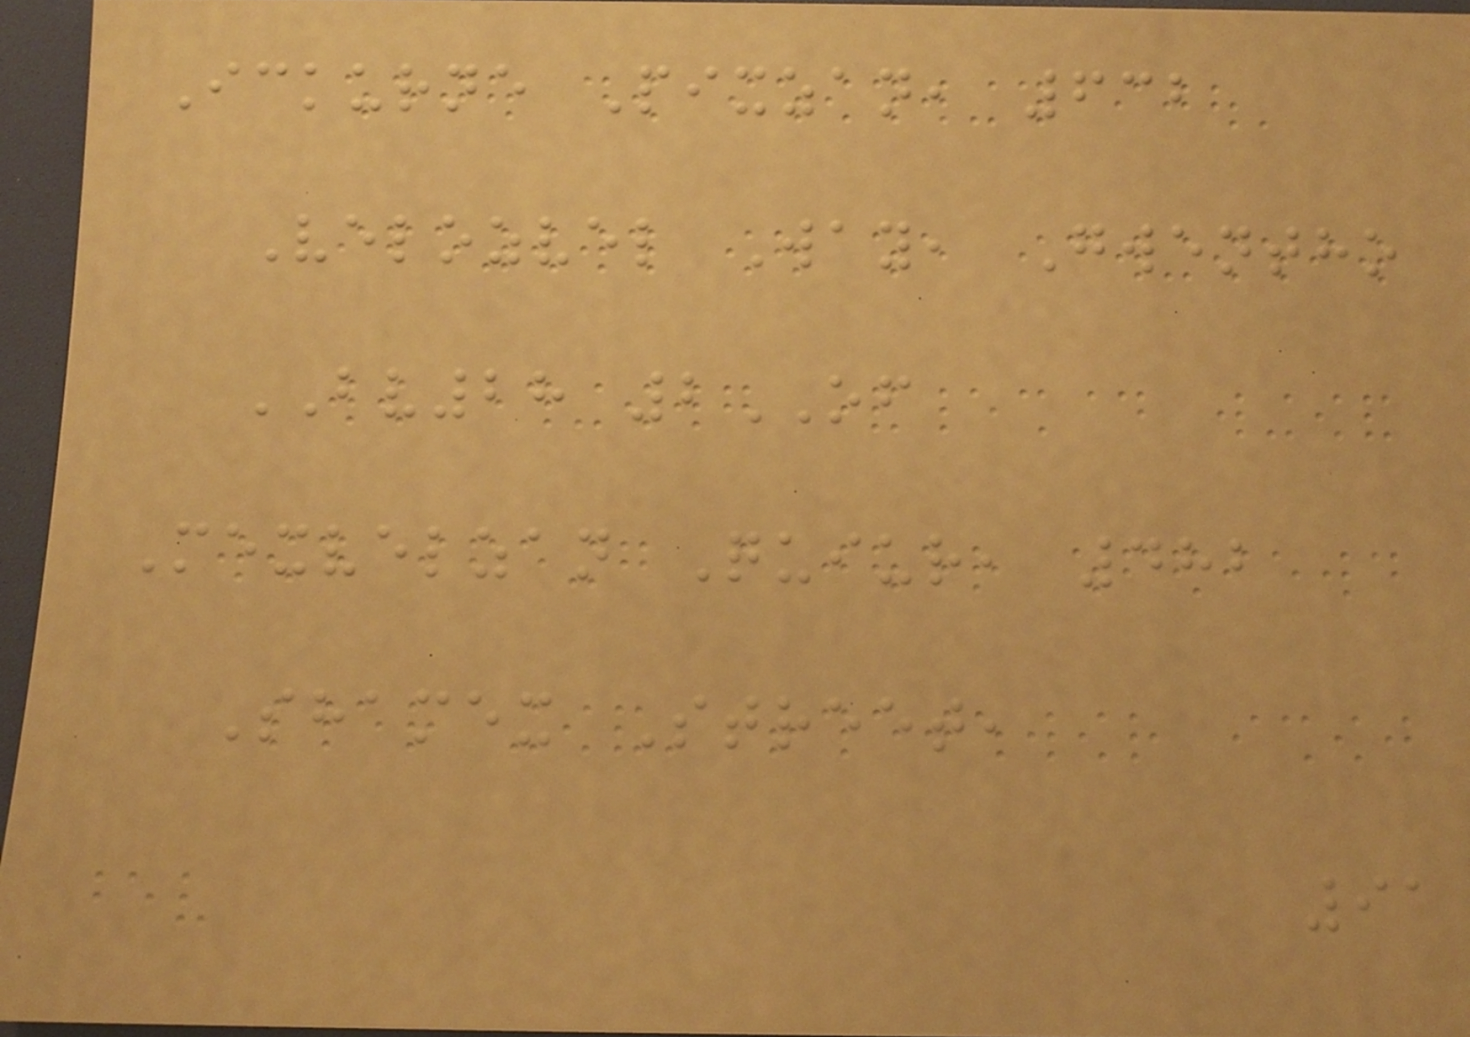Ickurne Pixzan, 632
Velozvel Way, Gwentho
BV28 2OF
Mexvelzan Quiur, 482
Shamex Street,
91
